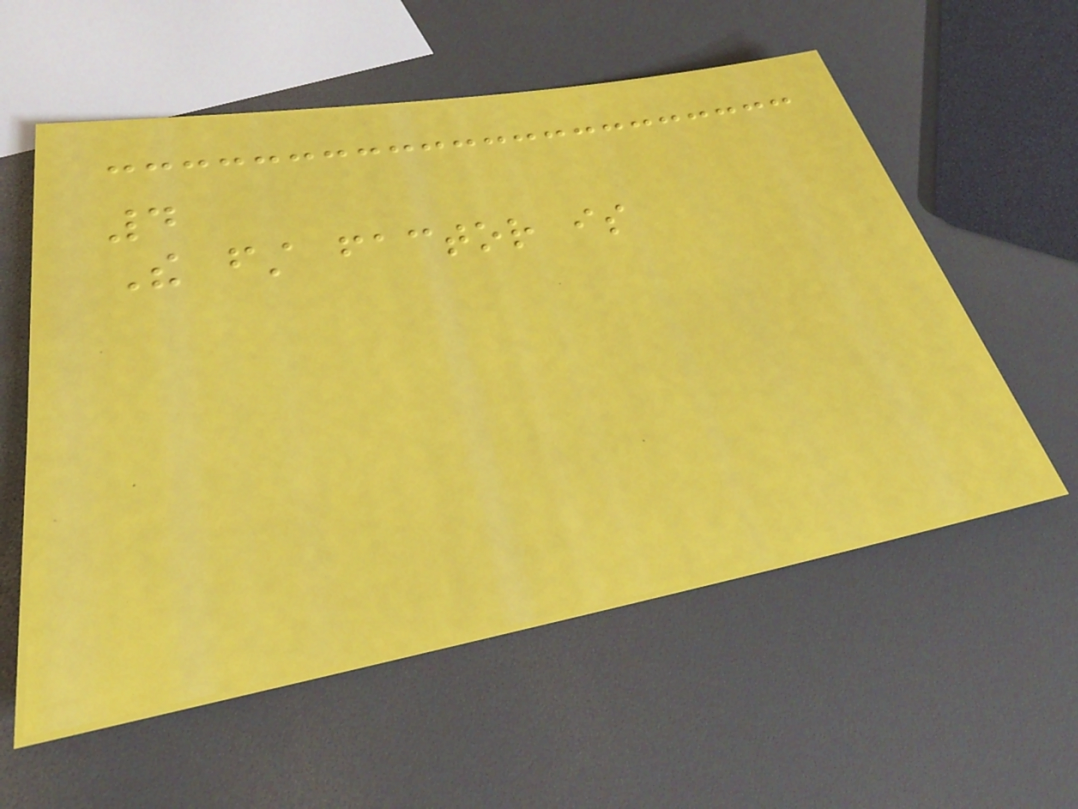4
The first factor is
